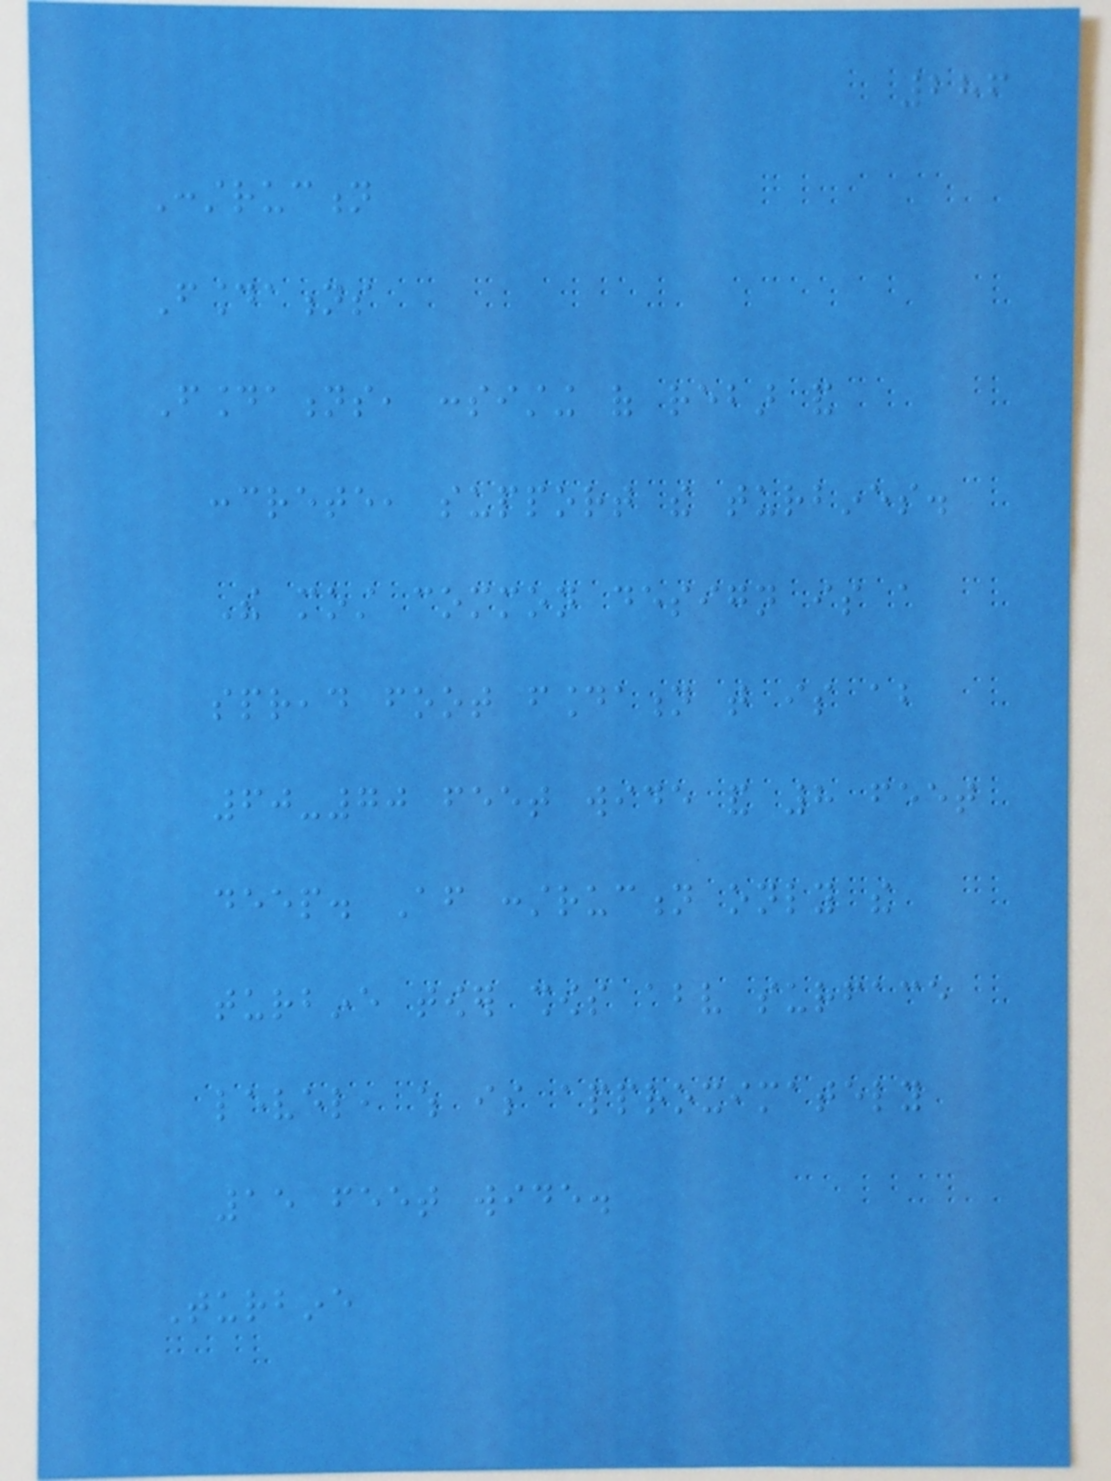286
Construction
Foundations
Foundations, consisting of rebar and
concrete, support the turbines.
The most common design is a
spread foot foundation that is about
60-70 feet wide and 8 feet
deep. After construction only the
turbine tower shows above surface
level, which is approximately
15 feet wide.
Turbine
